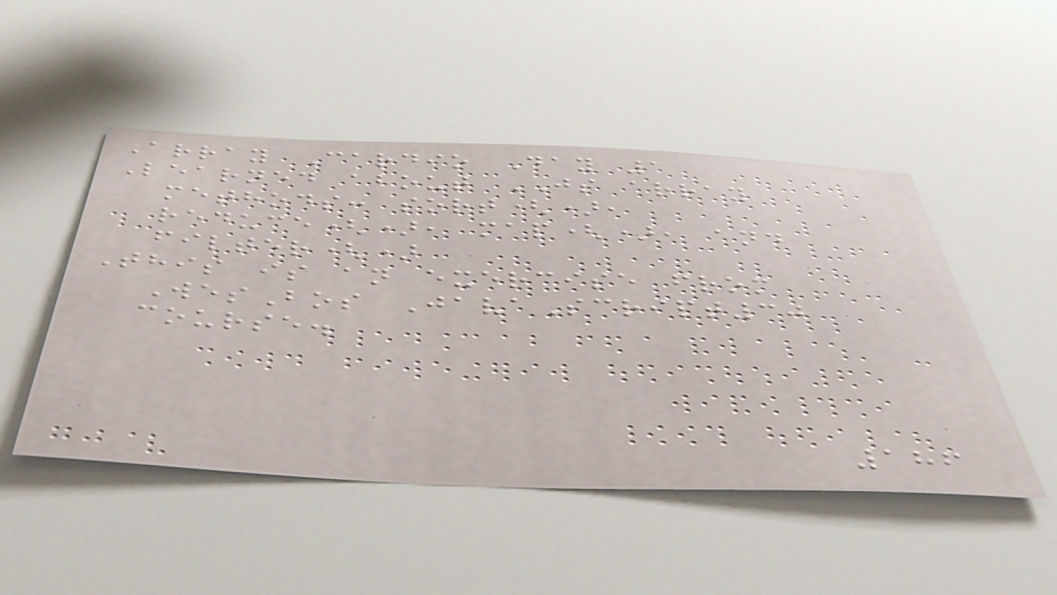Array Cardio Day 1
Learned about JS array
methods: sort(),
reduce(), map(), and
filter()
This is an exercise from
WesBos JavaScript30
course.
186
